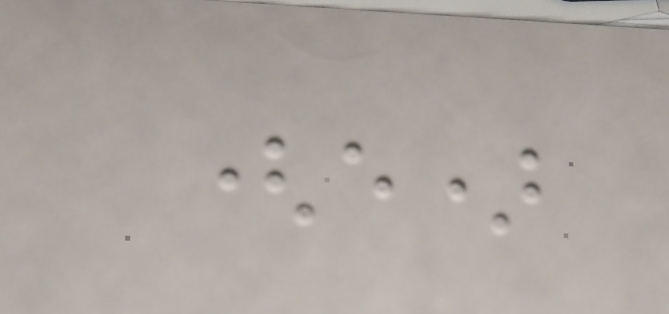(e)
